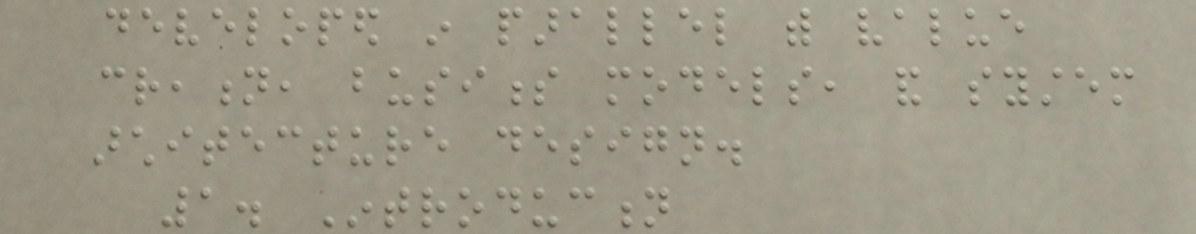developed in parallel with value
creation, business models, and system
architecture design.
1. Introduction
